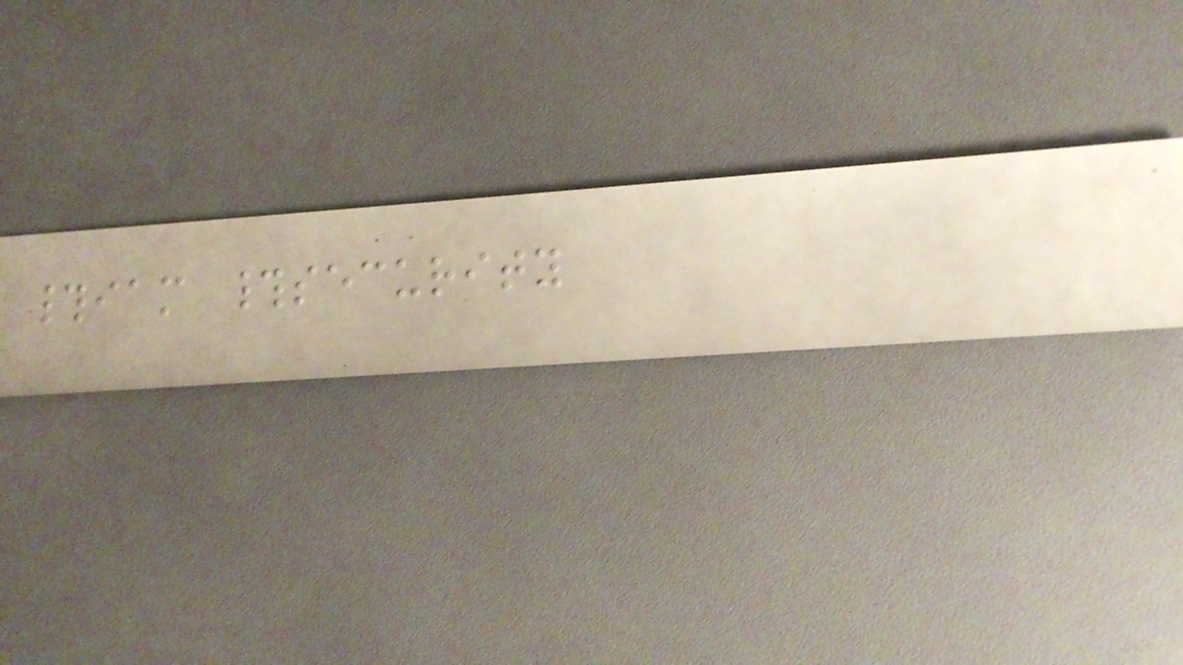#iam #security
